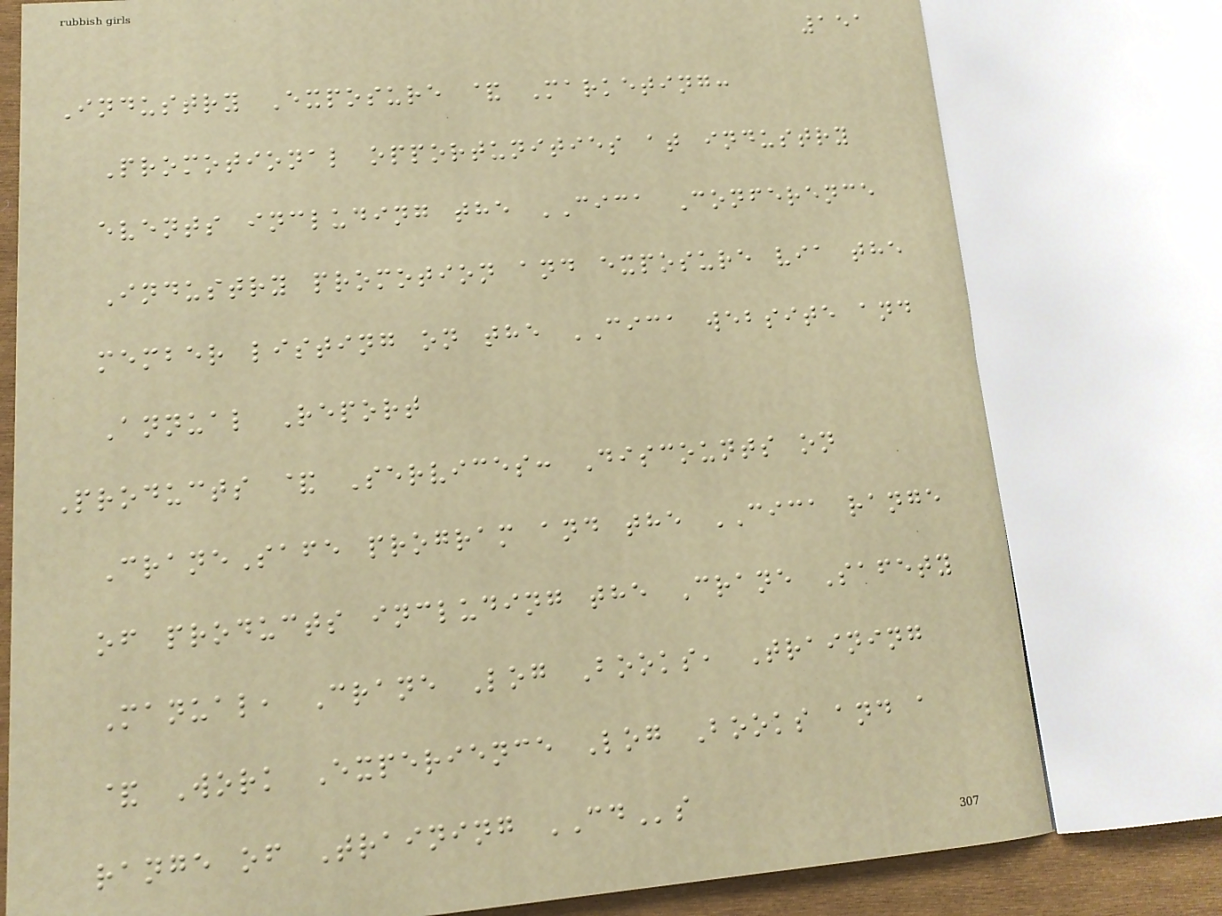151
Industry Exposure & Marketing:
Promotional opportunities at industry
events including the CICA Conference
Industry promotion and exposure via the
member listing on the CICA website and
Annual Report
Products & Services: Discounts on
CraneSafe program and the CICA range
of products including the Crane Safety
Manual, Crane Log Books, Training
& Work Experience Log Books and a
range of Training CDs
